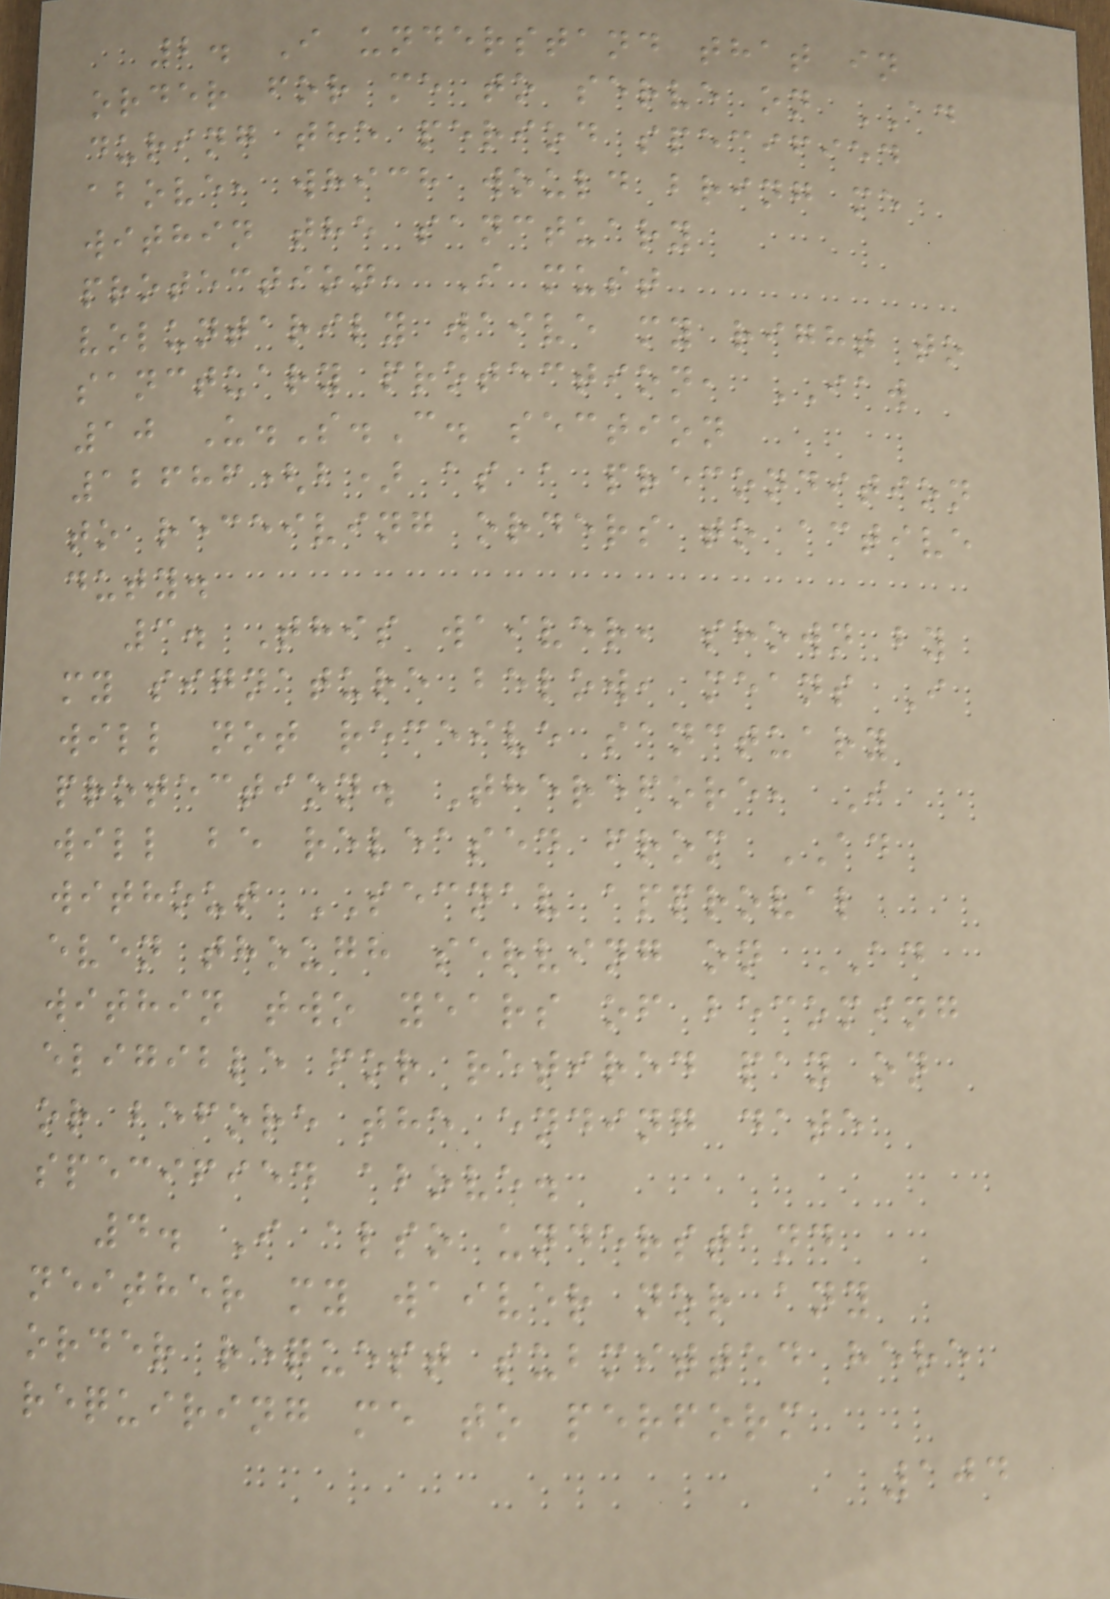2. I understand that in
order for me to serve on AD
during the period specified
above, which would bring me
within the sanctuary
protection, I must
voluntarily waive my right to
sanctuary protection, IAW
10 U.S.C. section
12686(b) as a precondition
to receiving orders to active
duty.
3. This waiver, shown by
my signature below, means I
will not receive sanctuary
protection. Therefore, I
will be released from AD
without SECNAV approval
even though serving on AD
within two years of becoming
eligible for retired pay on
or before the ending date
specified above.
4. I also understand
neither my waiver nor any
order request submitted here
requiring me to perform
104
